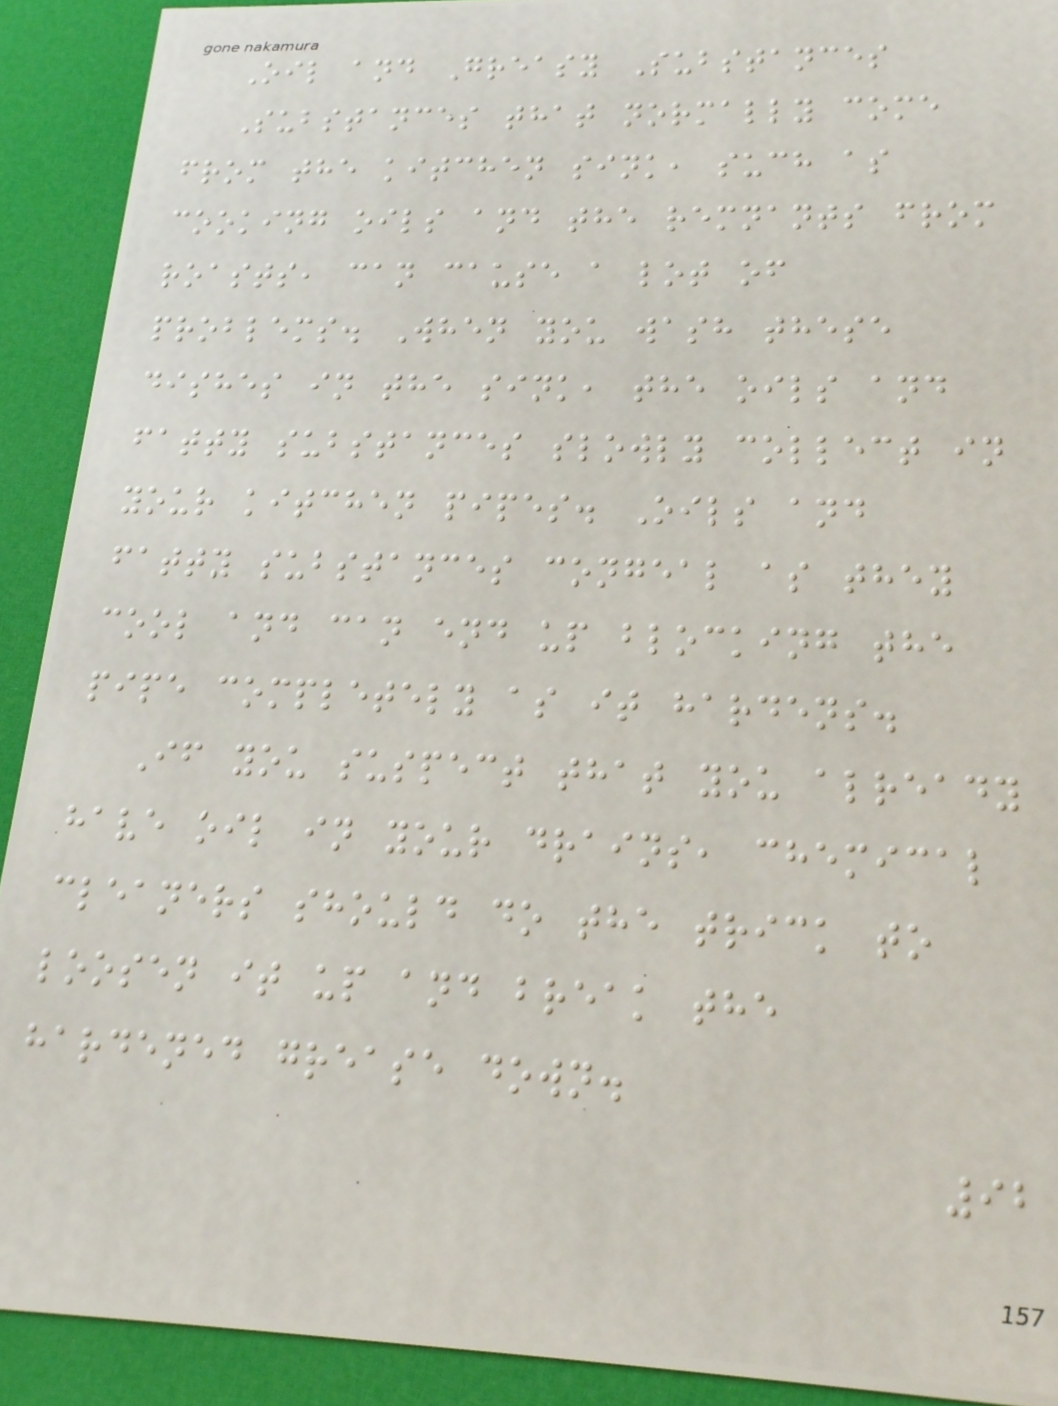Oil and Greasy Substances
Substances that normally come
from the kitchen sink, such as
cooking oils and the remnants from
roasts, can cause a lot of
problems. When you wash these
dishes in the sink, the oils and
fatty substances slowly collect in
your kitchen pipes. Oils and
fatty substances congeal as they
cool and can end up blocking the
pipe completely as it hardens.
If you suspect that you already
have oil in your drains, chemical
cleaners should do the trick to
loosen it up and break the
hardened grease down.
92
